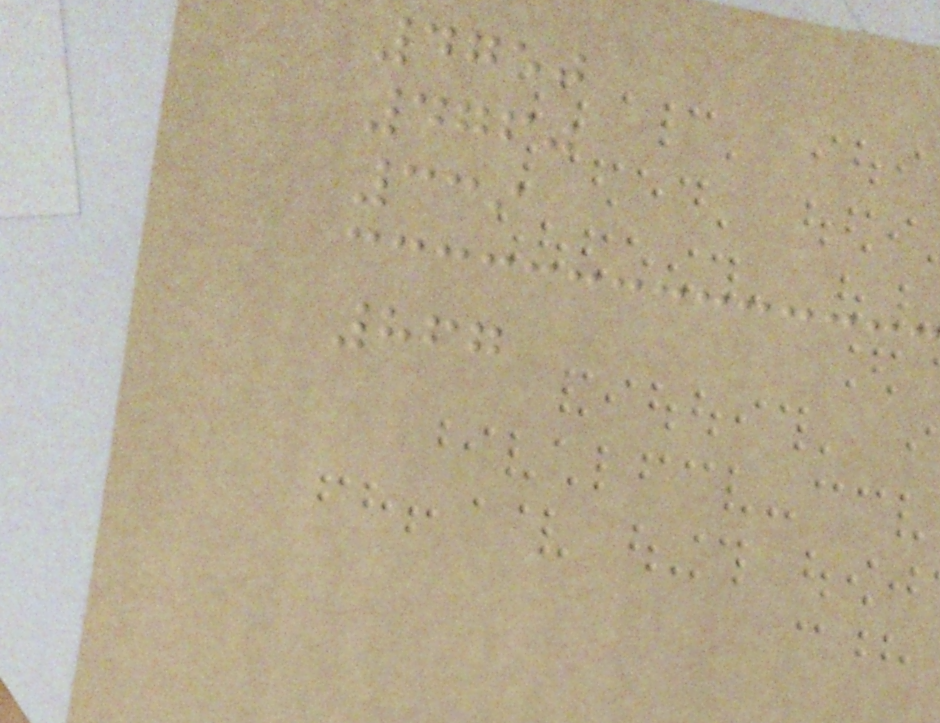4750
4760
339
867
